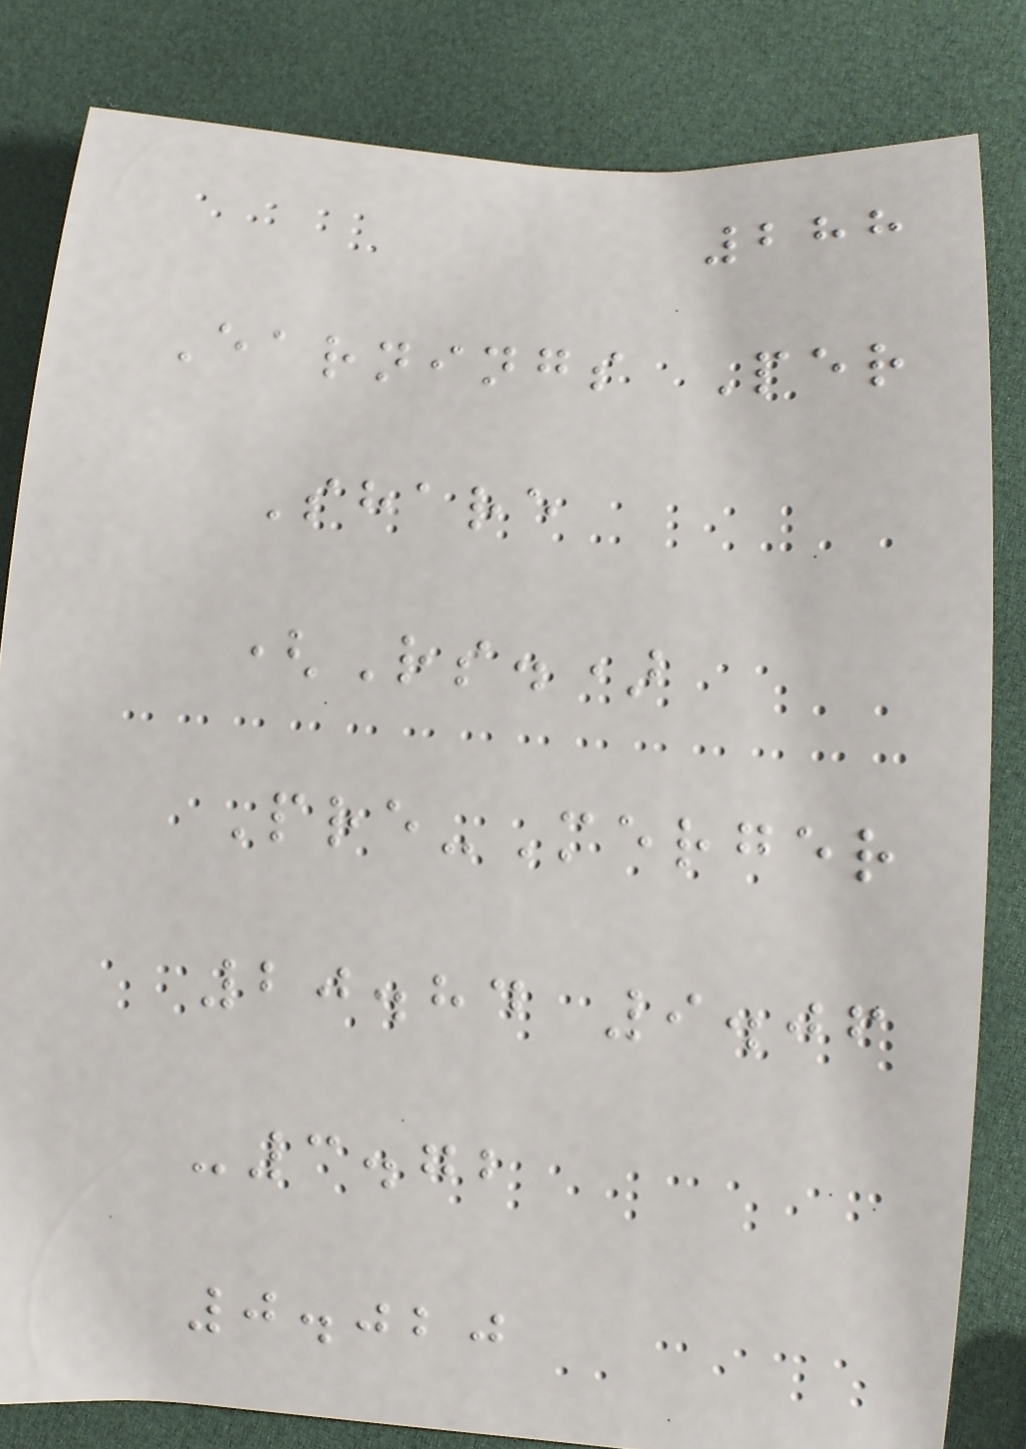288
Earnings Per
Share
(Rs.)
Pre-Merger
20.84 9.06
-3.72
0.020
